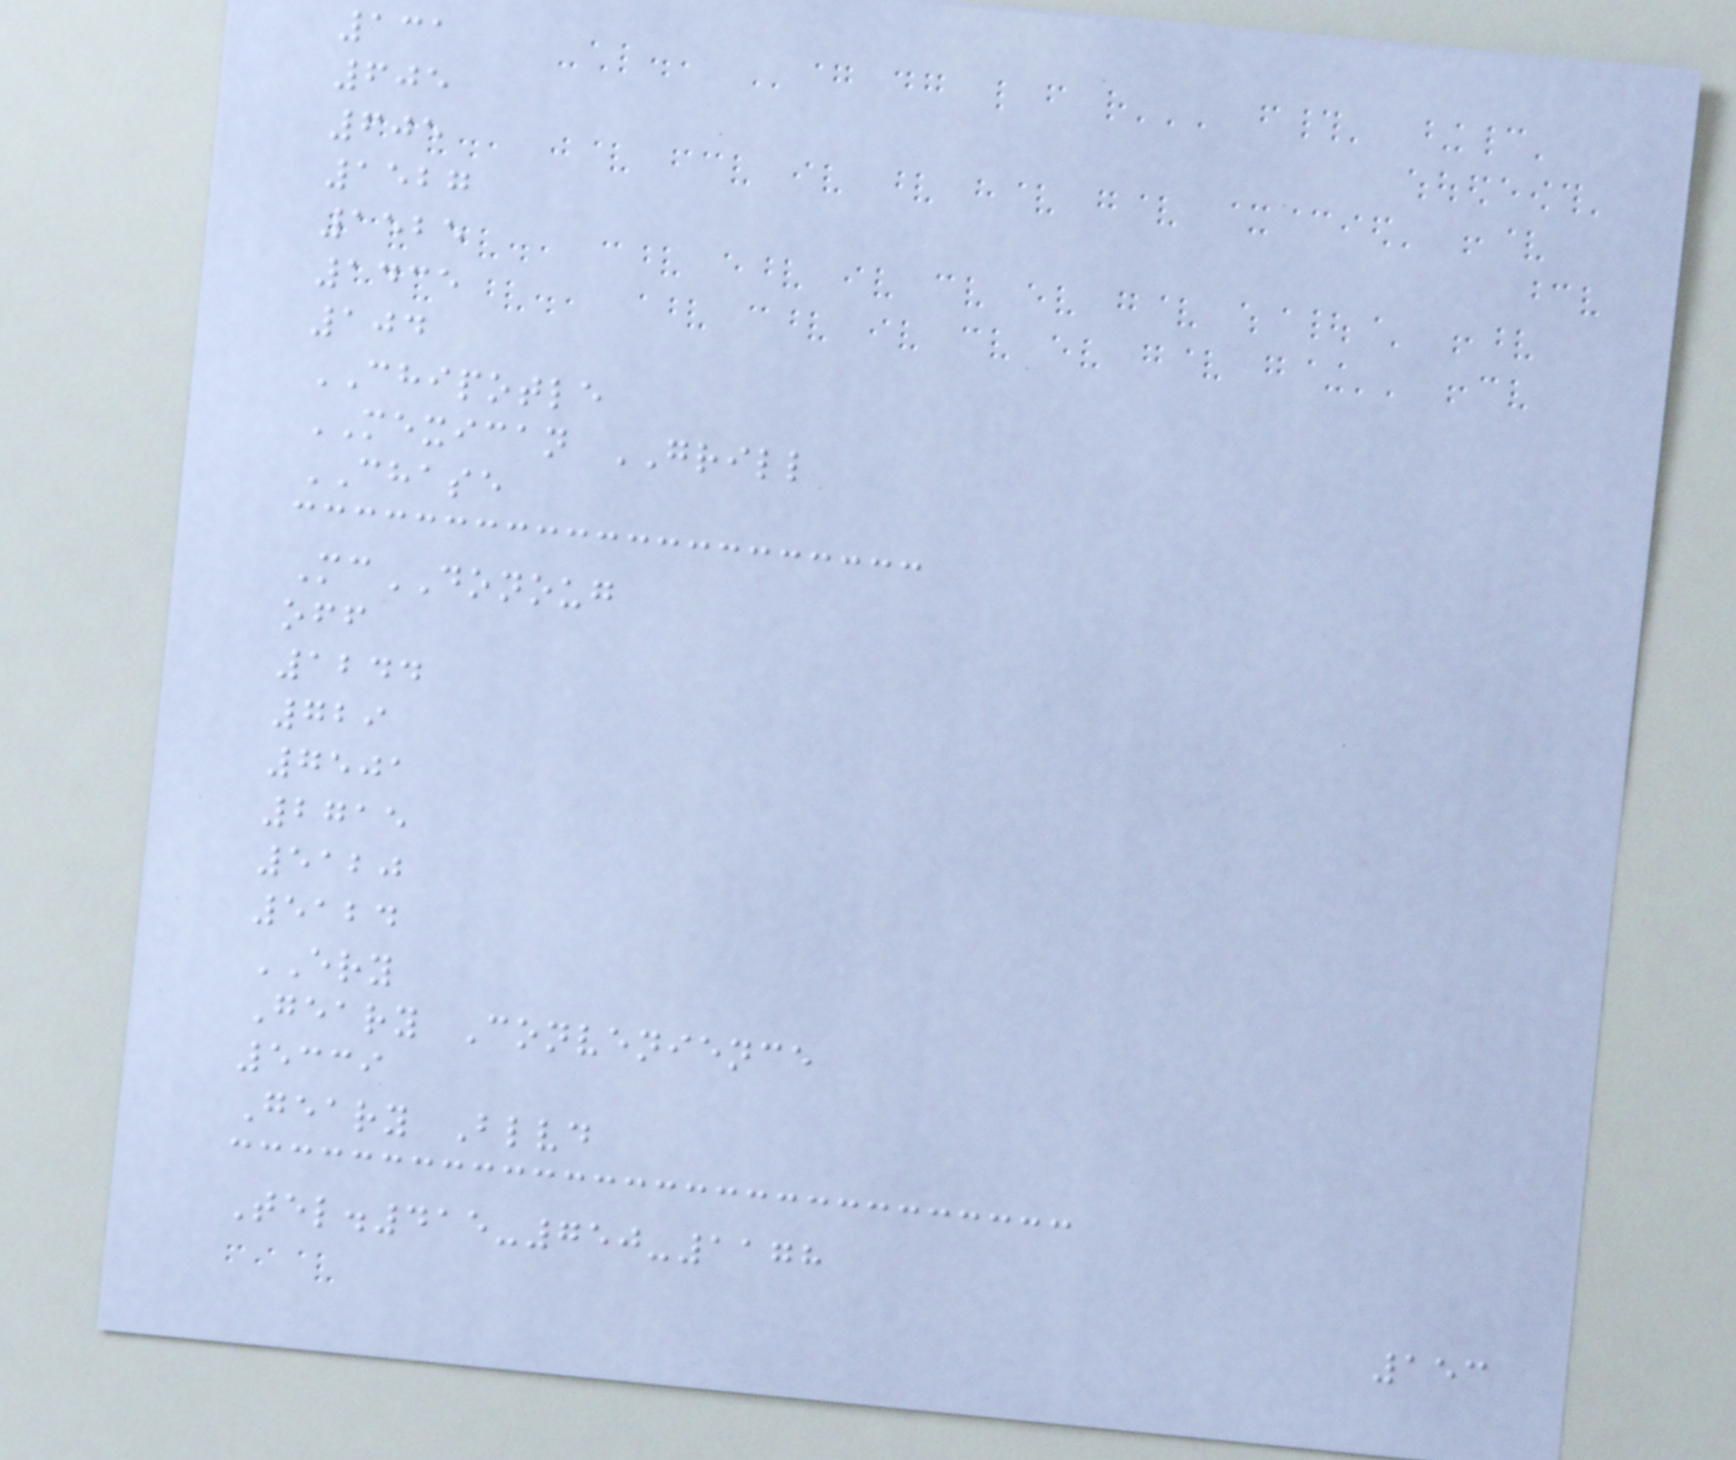131
605
605
1527
1525
1435
104
CHIPOTLE
MEXICAN GRILL
CHASE
McDONOUG
off
1244
729
7501
2715
5120
5124
ERY
Geary Convenience
5339
Geary Blvd
Tel.415-750-1178
153
